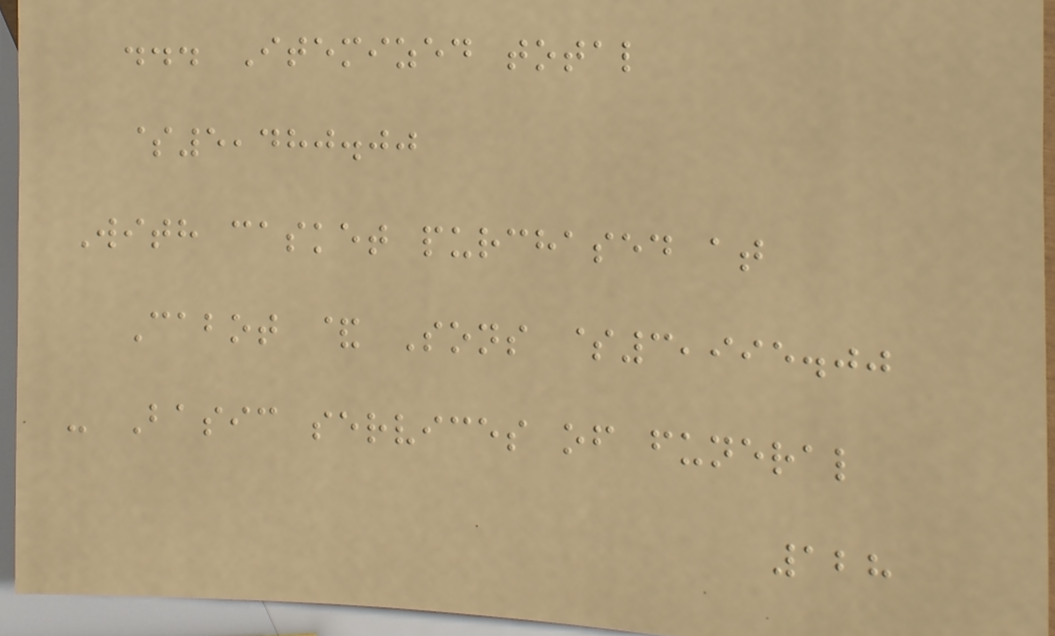... Itemized total
$5,480.00
With casket purchased at
Cabot & Sons $3,995.00
- Basic services of funeral
128
